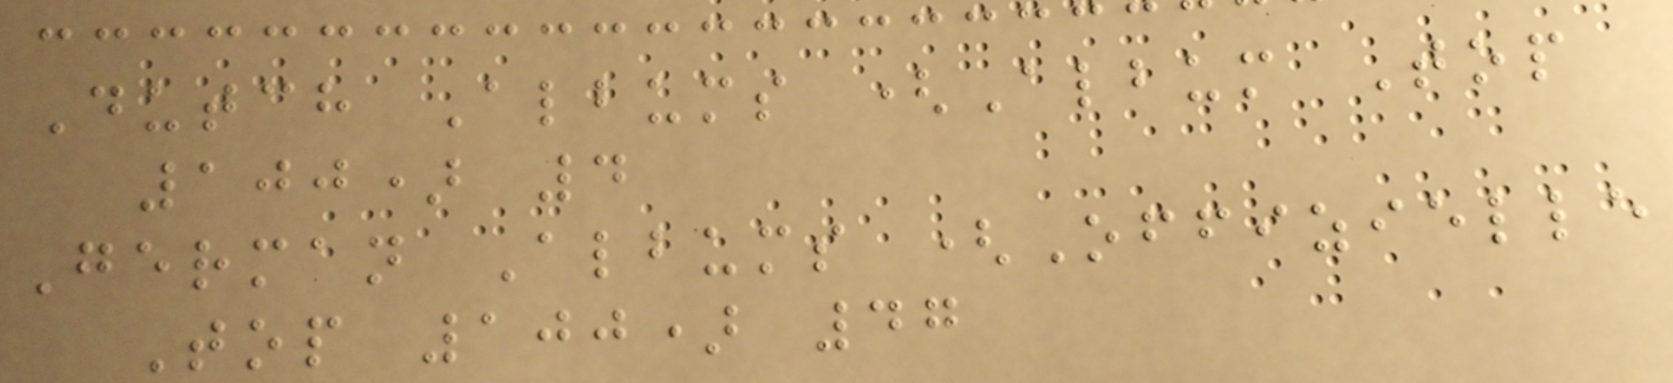Dutch Albums (Album Top
100) 4
German Albums (Offizielle
Top 100) 47
